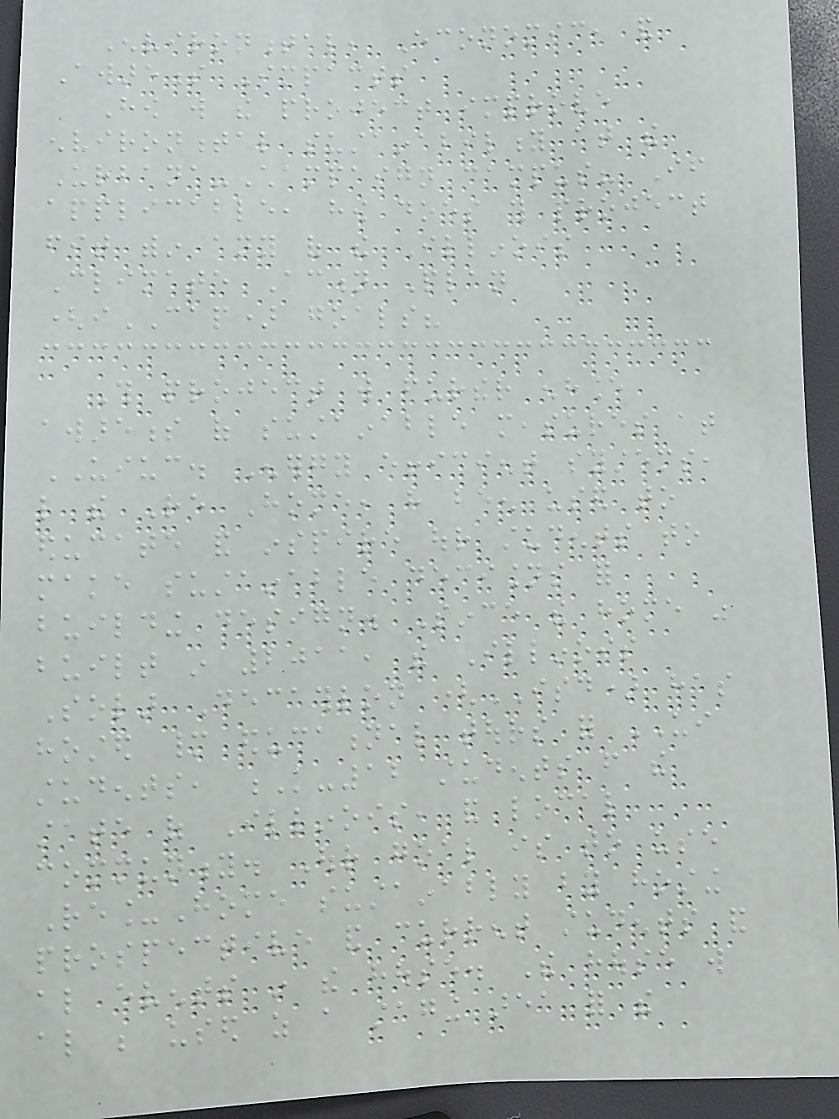Environmental, Economic, and
Awareness Impacts
How will the project improve
environmental sustainability at the
Urbana-Champaign campus? If
applicable, how does this project
fit within any of the Illinois
Climate Action Plan
(iCAP) goals?
This project will further enhance
awareness of sustainable measures at
UIUC. Energy efficient systems,
like the Re Home, have been used to
educate and inspire our students to
make sustainable decisions for
building design. Since the home was
built in 2011, the Illinois
Solar Decathlon (ISD) has
hosted many educational tours for UI
students, K-12 students from the
state of Illinois, and local
community. Our goal is to use
Re_Home sustainably by hosting
prospective and current students and
also events in the house. The house will
also be used as a staging area for the
